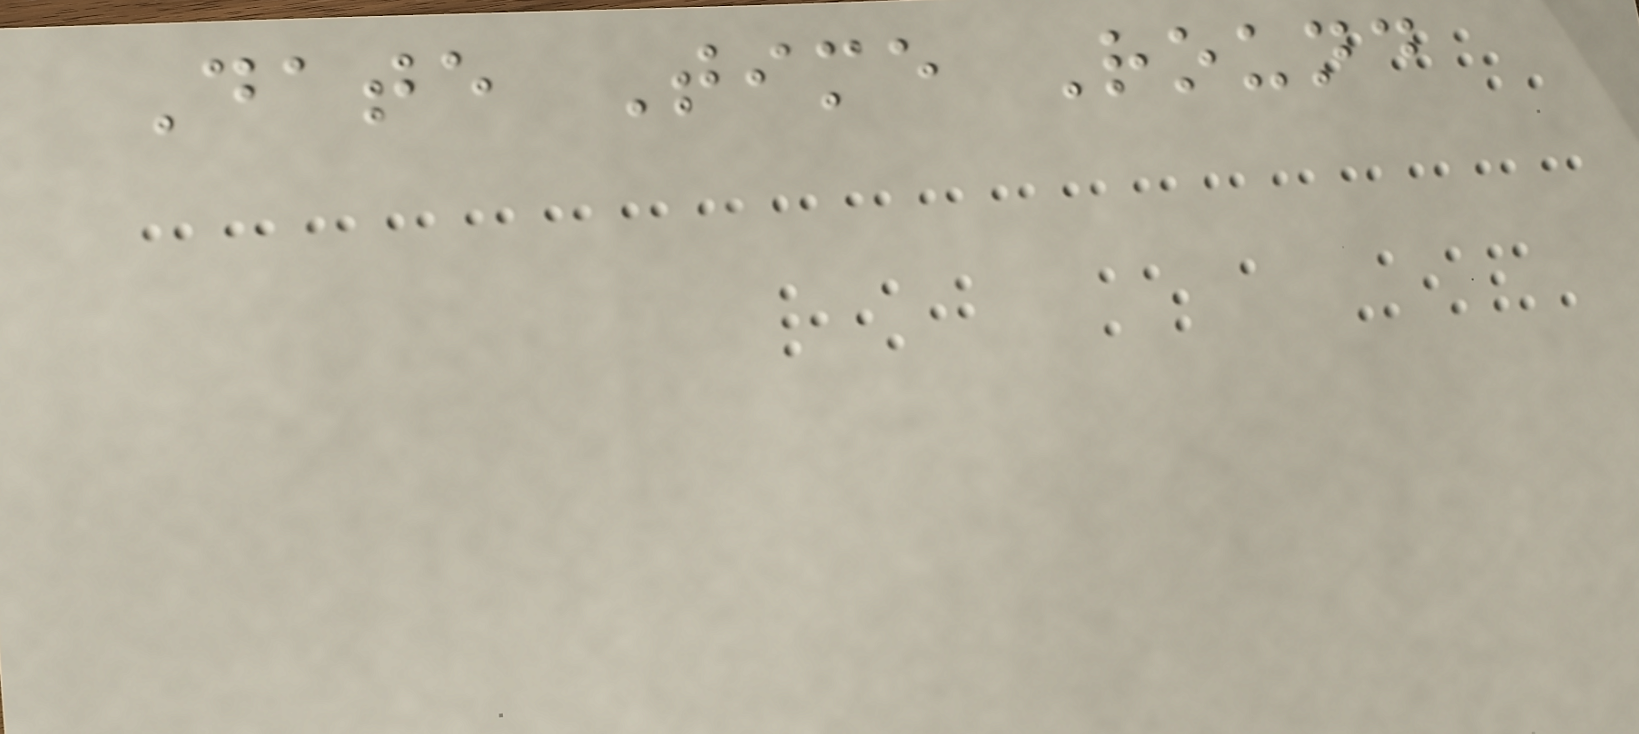Date Time Round
